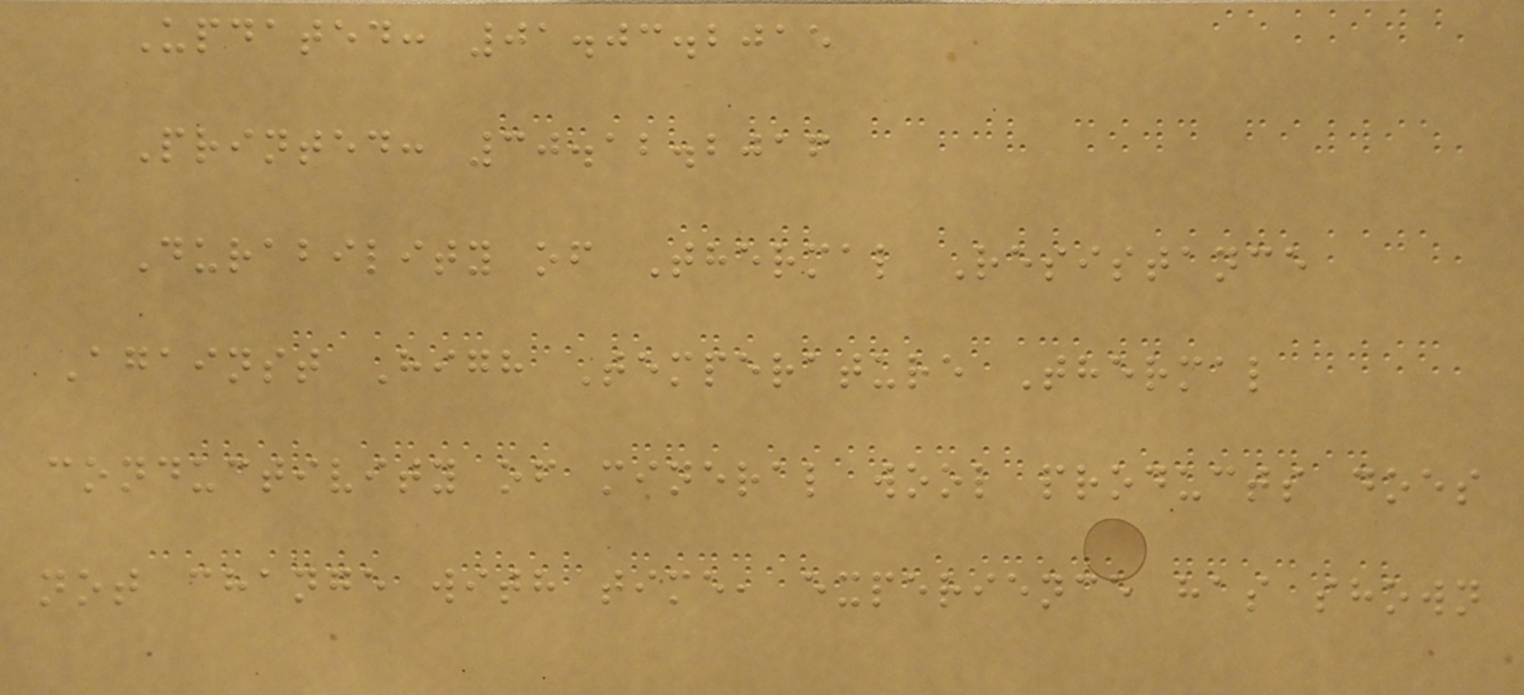Updated: 01.03.2015
Printed: 30.12.2016
Durability of Thermal Resistance
Against High Temperature Thermal
conductivity of mineral wool products does
not change with time, experience has shown
